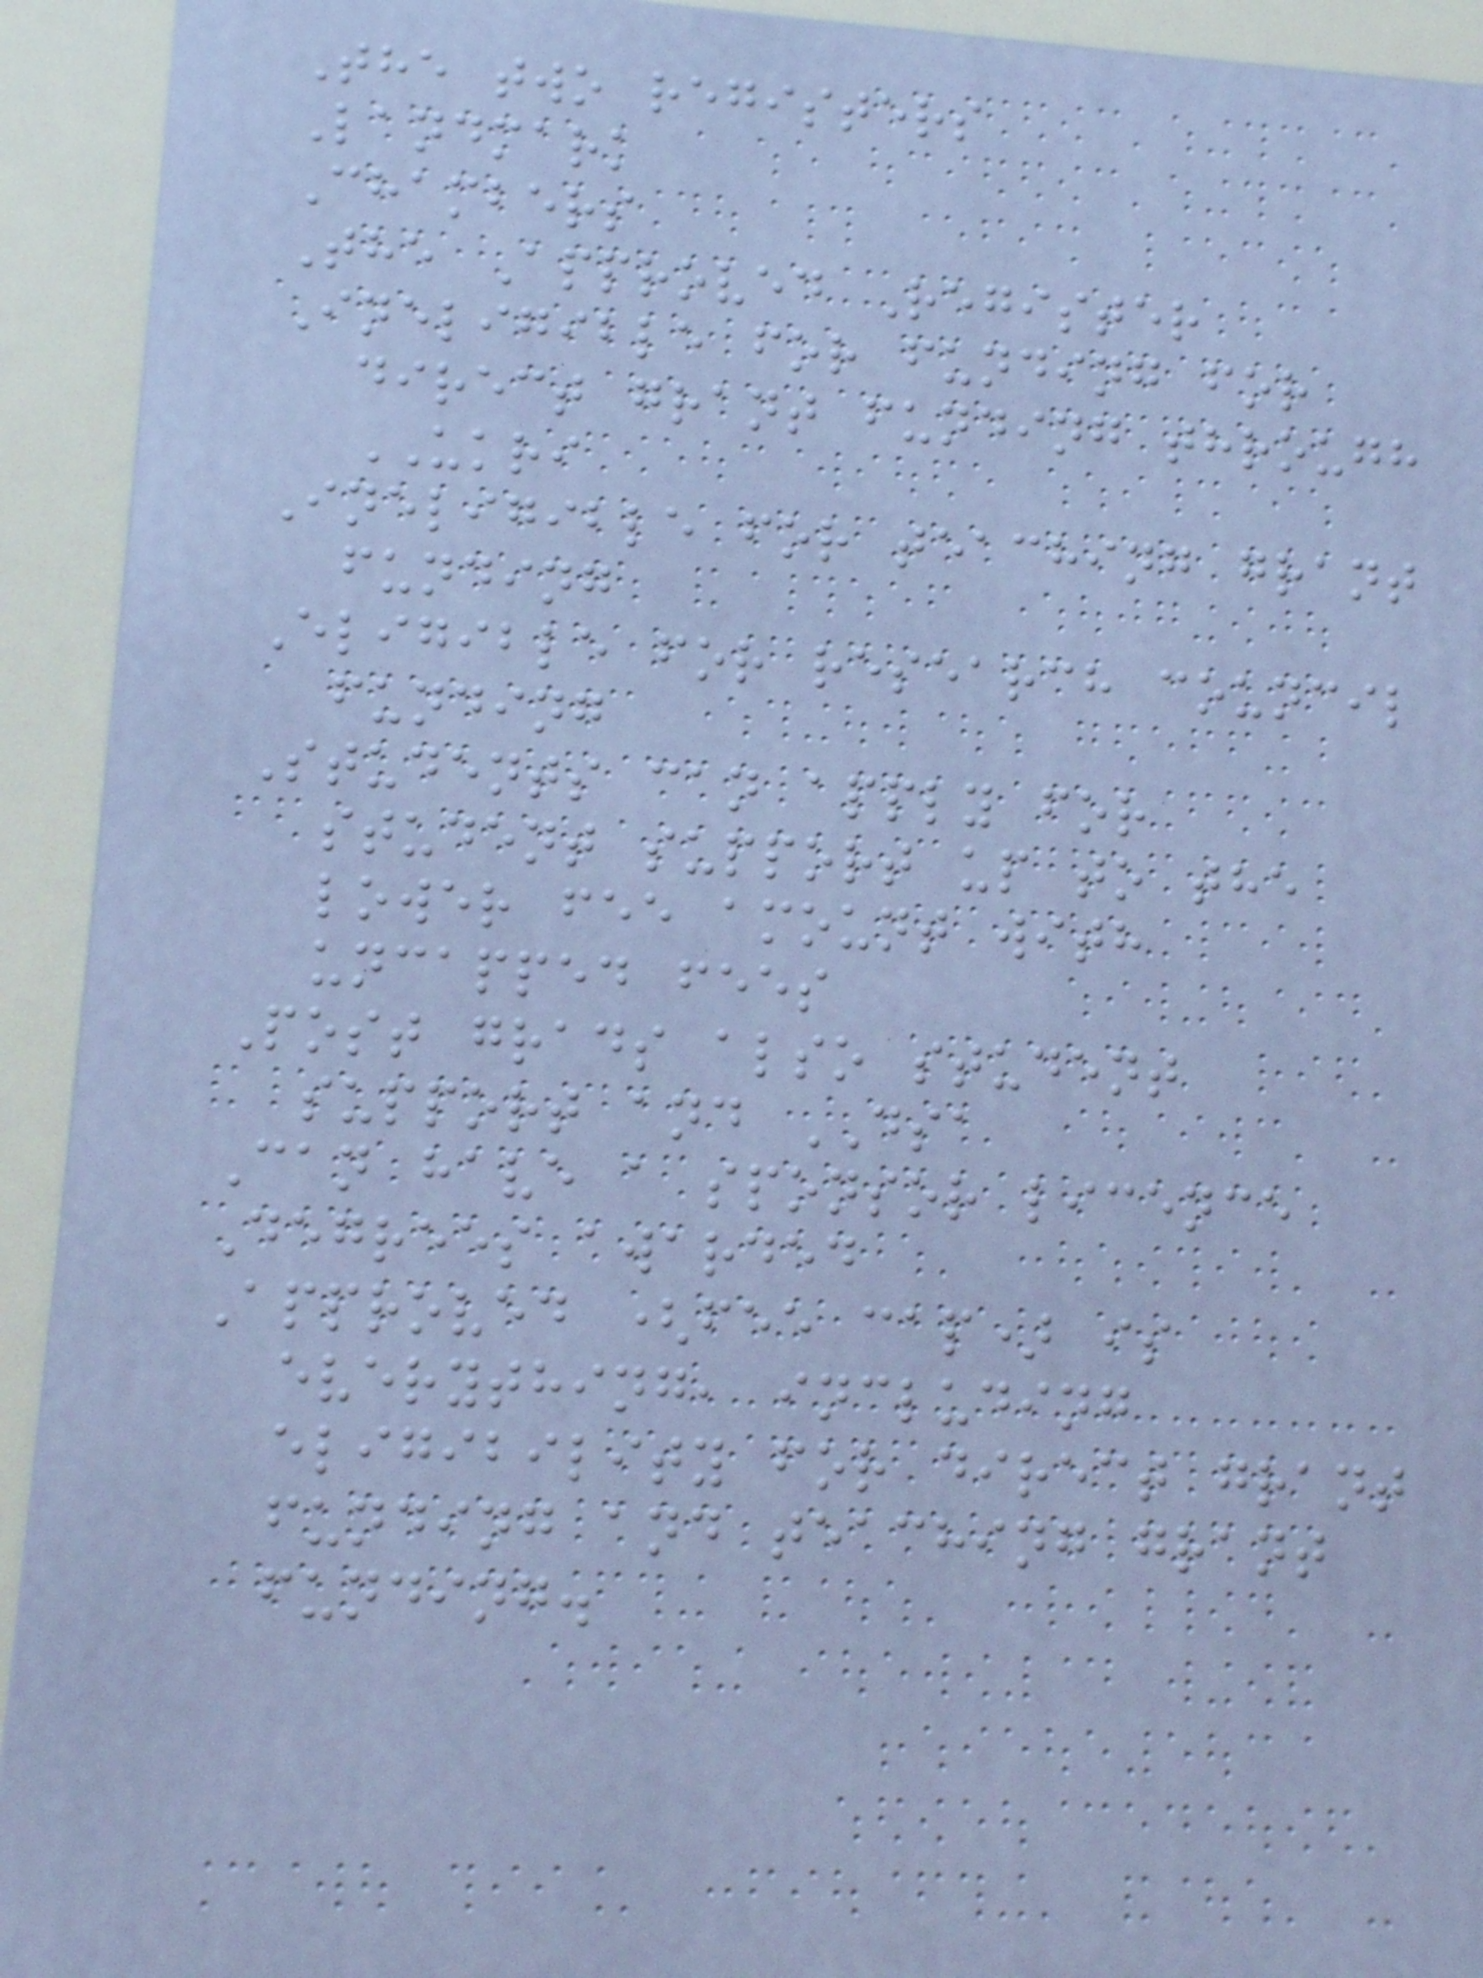The two registers
Landmark
Chambers
The Approved Register
Ineligible for funding for
direct grant funding through
UKRI
Ineligible for teaching grant
funding
Eligible for research council
funding
Students can apply for
student support up to the
lower fee amount with
uncapped fees
Post grads also student
support and DSA
Can have a sponsor licence
Degrees awarded
Approved (fee cap) is
everything, including
eligibility for direct grant
funding and teaching grant
funding.
